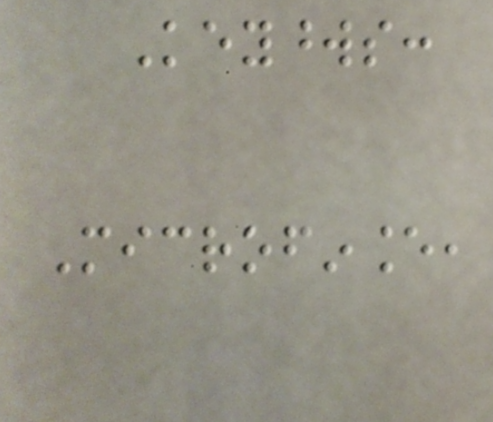Keywords:
Microfinance,
